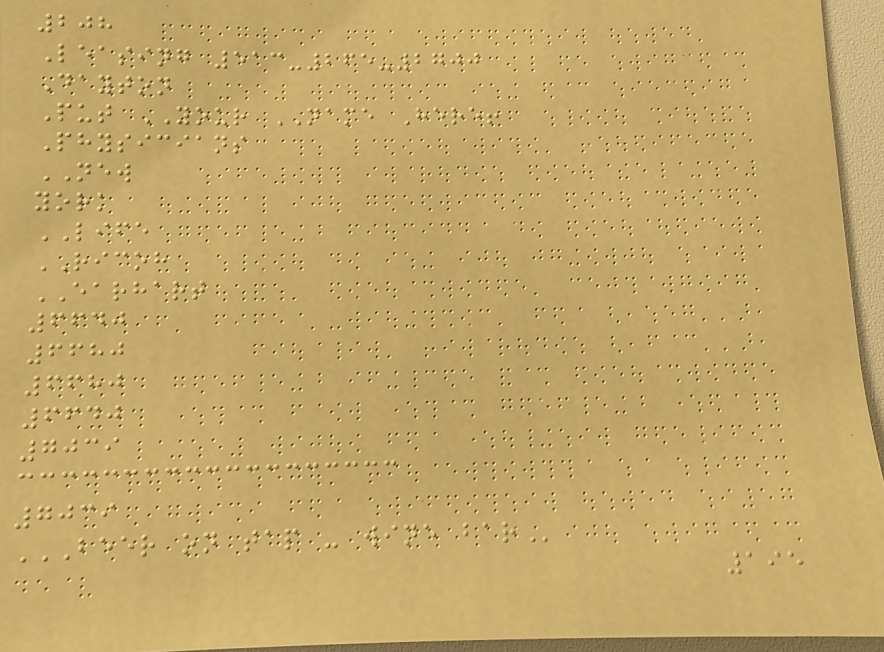208
Leasing 513-265-2700
Dayton
Put YOUR NAME Here!
Physicians
NEW
york
LIFE
RICOH
EARHART
6640
6680
6680
6640
7039
7039
BEER ON TAP - WINE BAR
195
